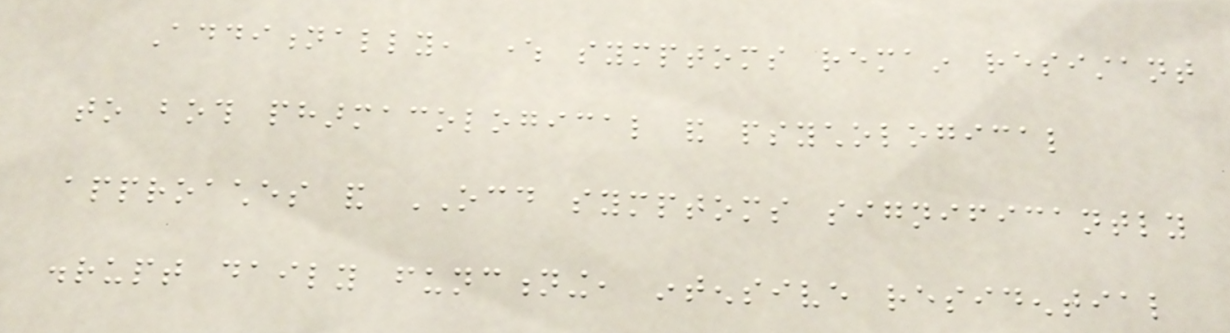Additionally, where symptoms remain resistant
to both pharmacological and psychological
approaches and OCD symptoms significantly
disrupt daily functioning, intensive residential
